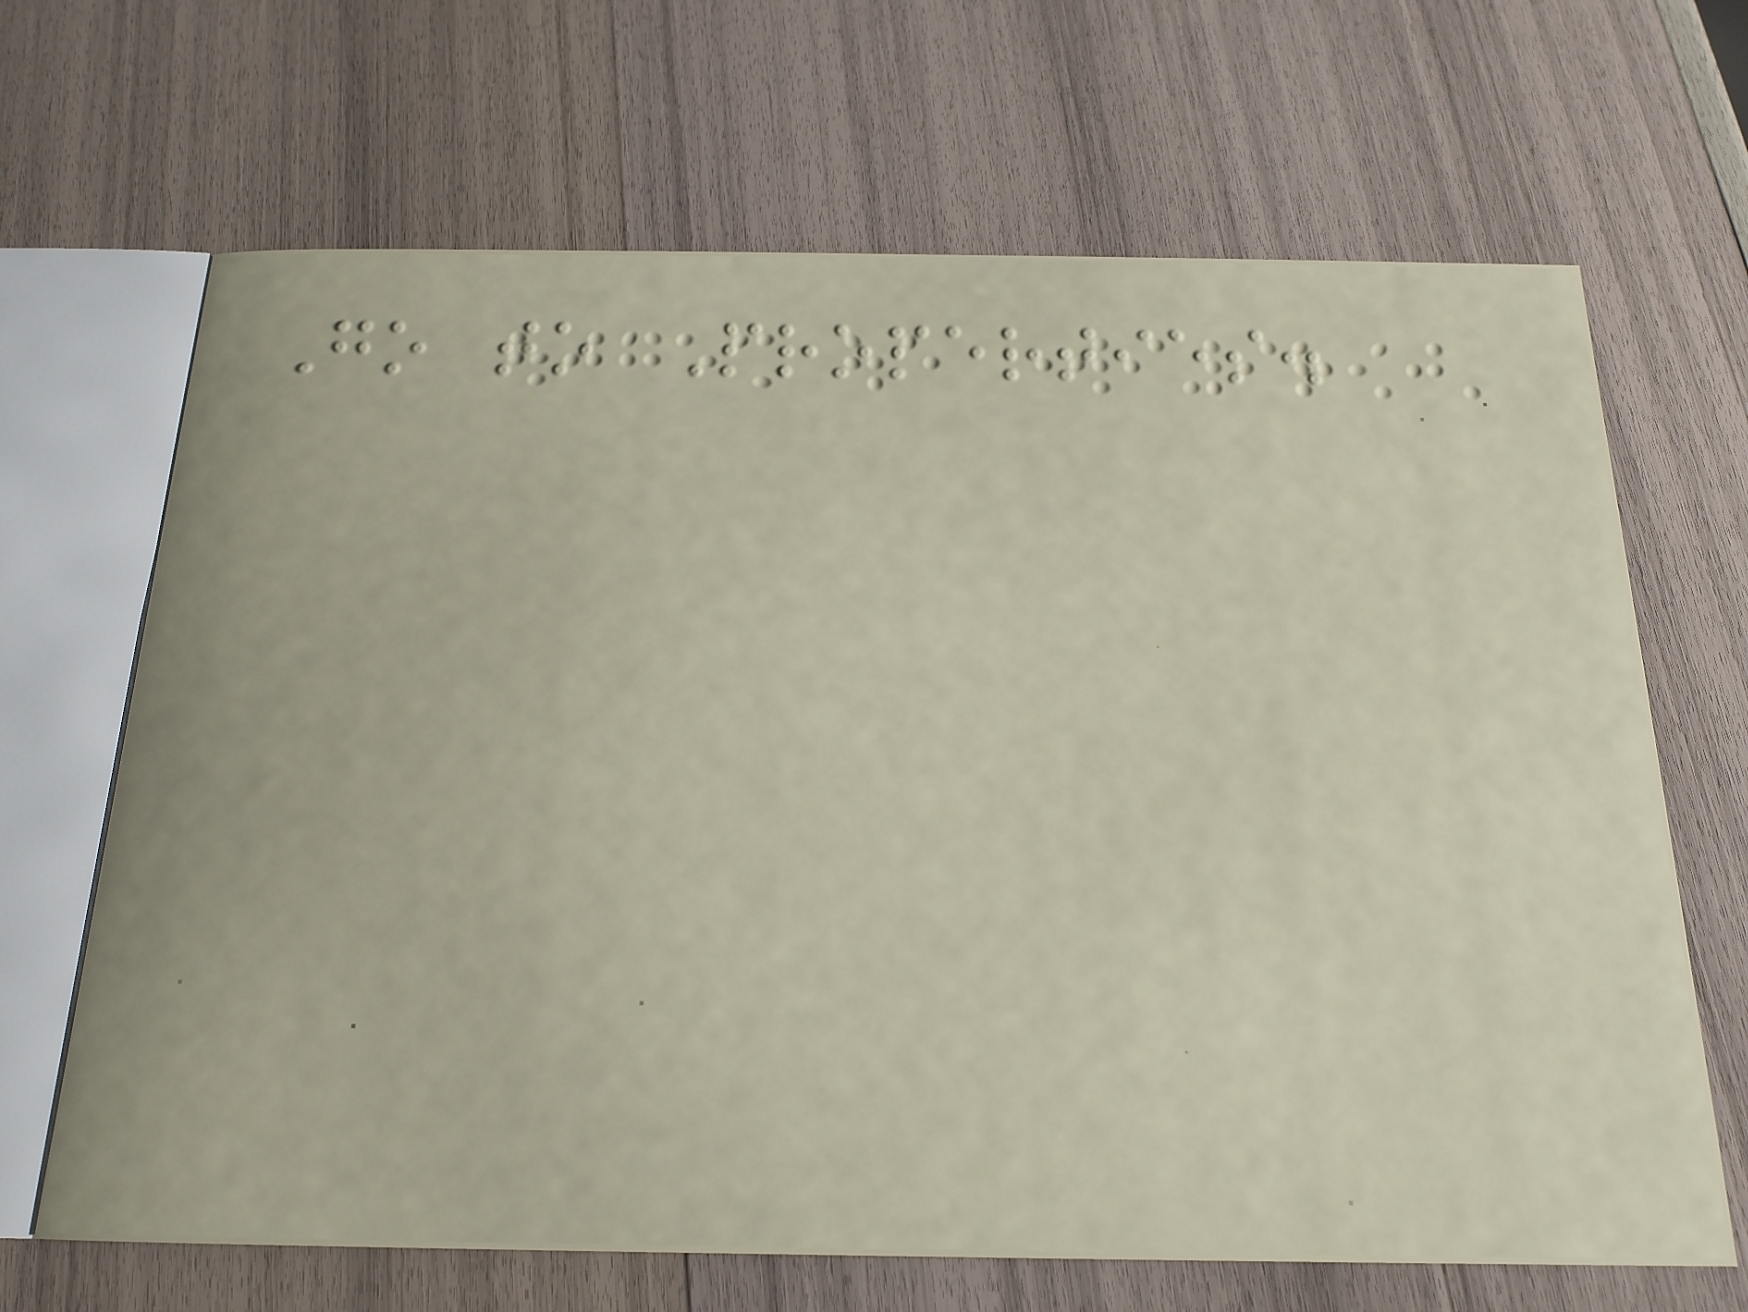Go to Properties.
